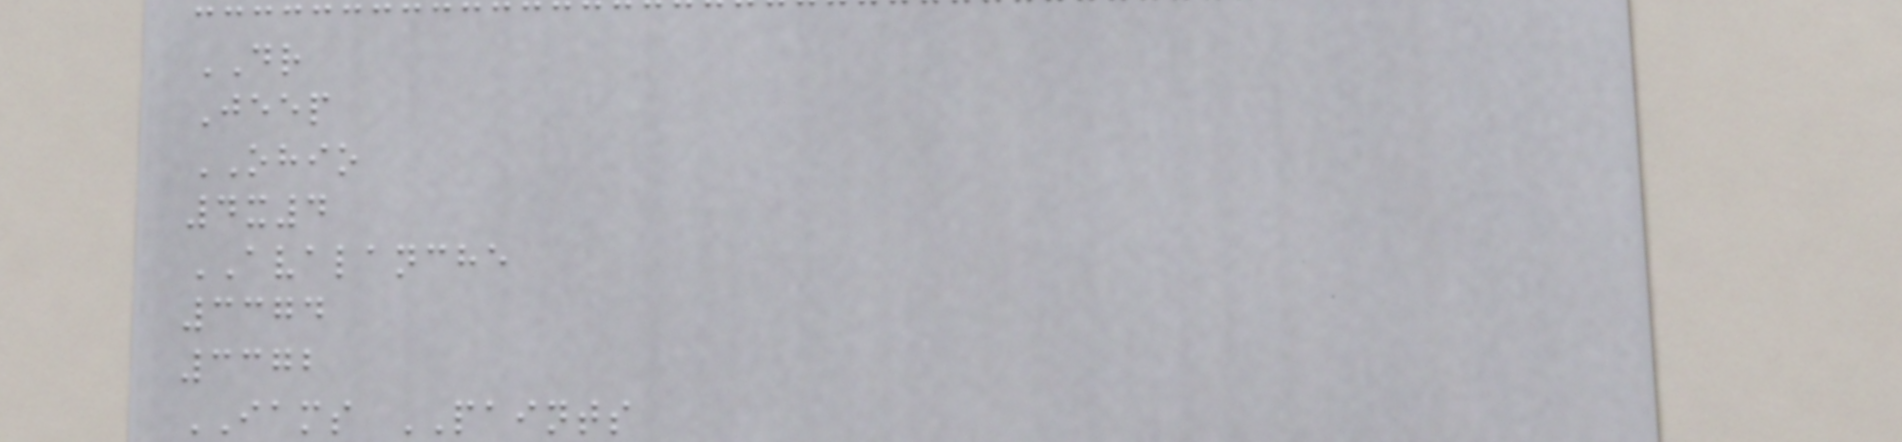DR
Jeep
OHIO
4x4
AVALANCHE
3374
3372
IAMS PAINTS
